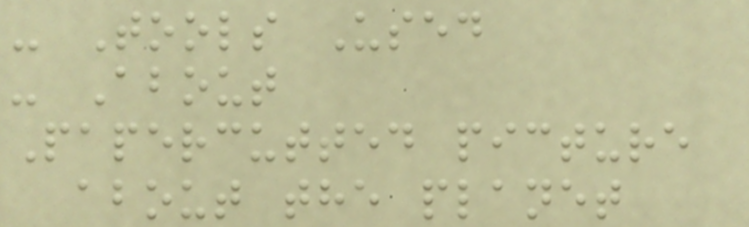- Tools Used
- About
Papercutted picture
about the planet
